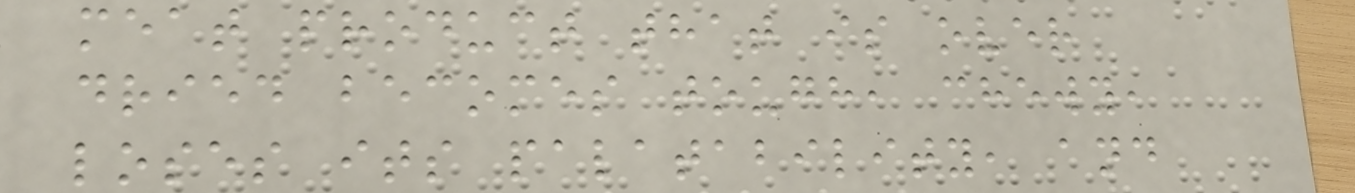meat product that is over
dried becomes tough, chewy,
loses its palatability, and
